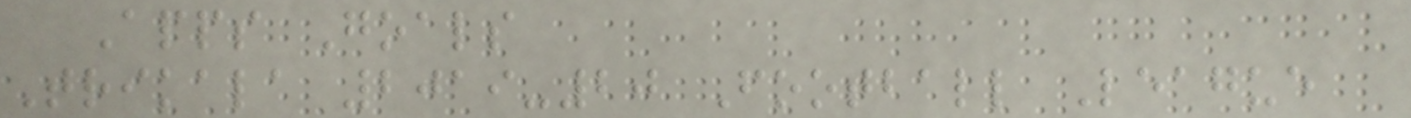Apps Goals
Trikala 2019-20 Football League
